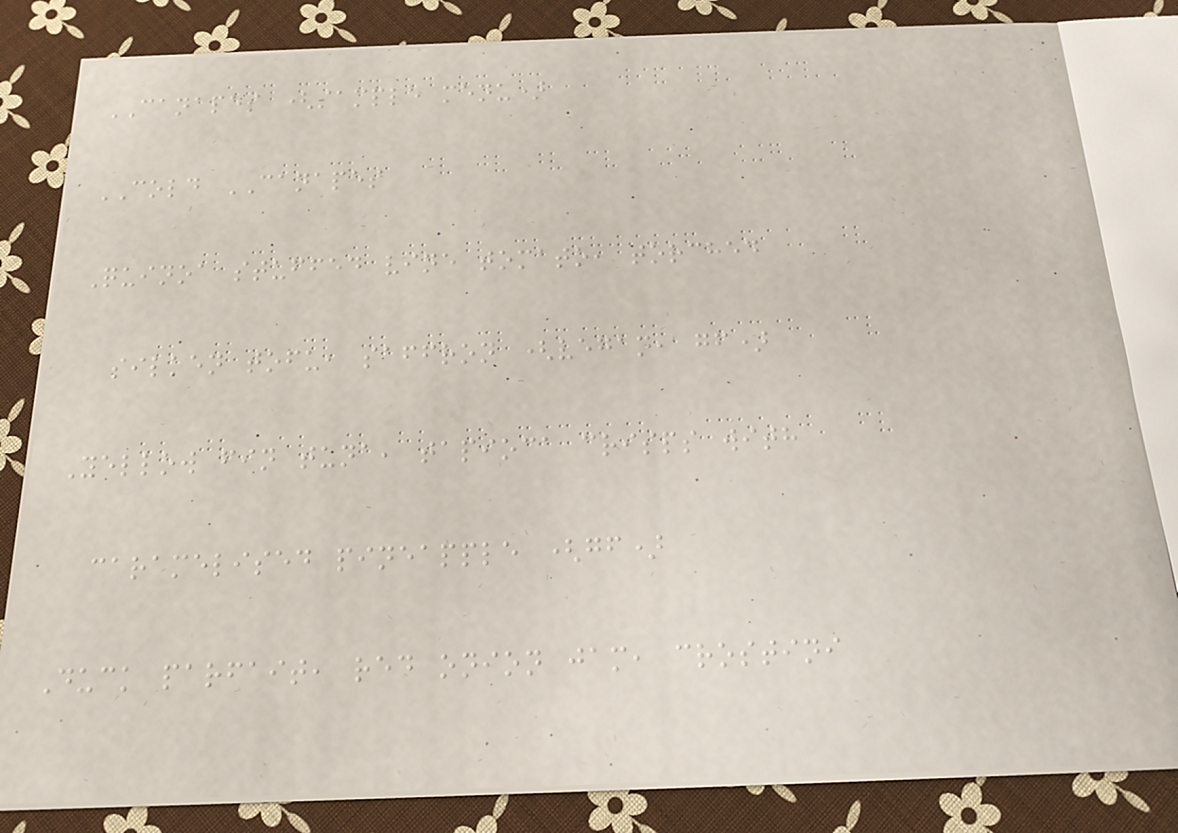CANAPES (sample menu)
COLD CANAPES
Quinoa stuffed vine tomato, torched
silken tofu, saffron (vegan, gf)
Yellow fin tuna, tapioca crisps with
caramelised pineapple (gf)
Duck parfait, red onion jam, crostini
